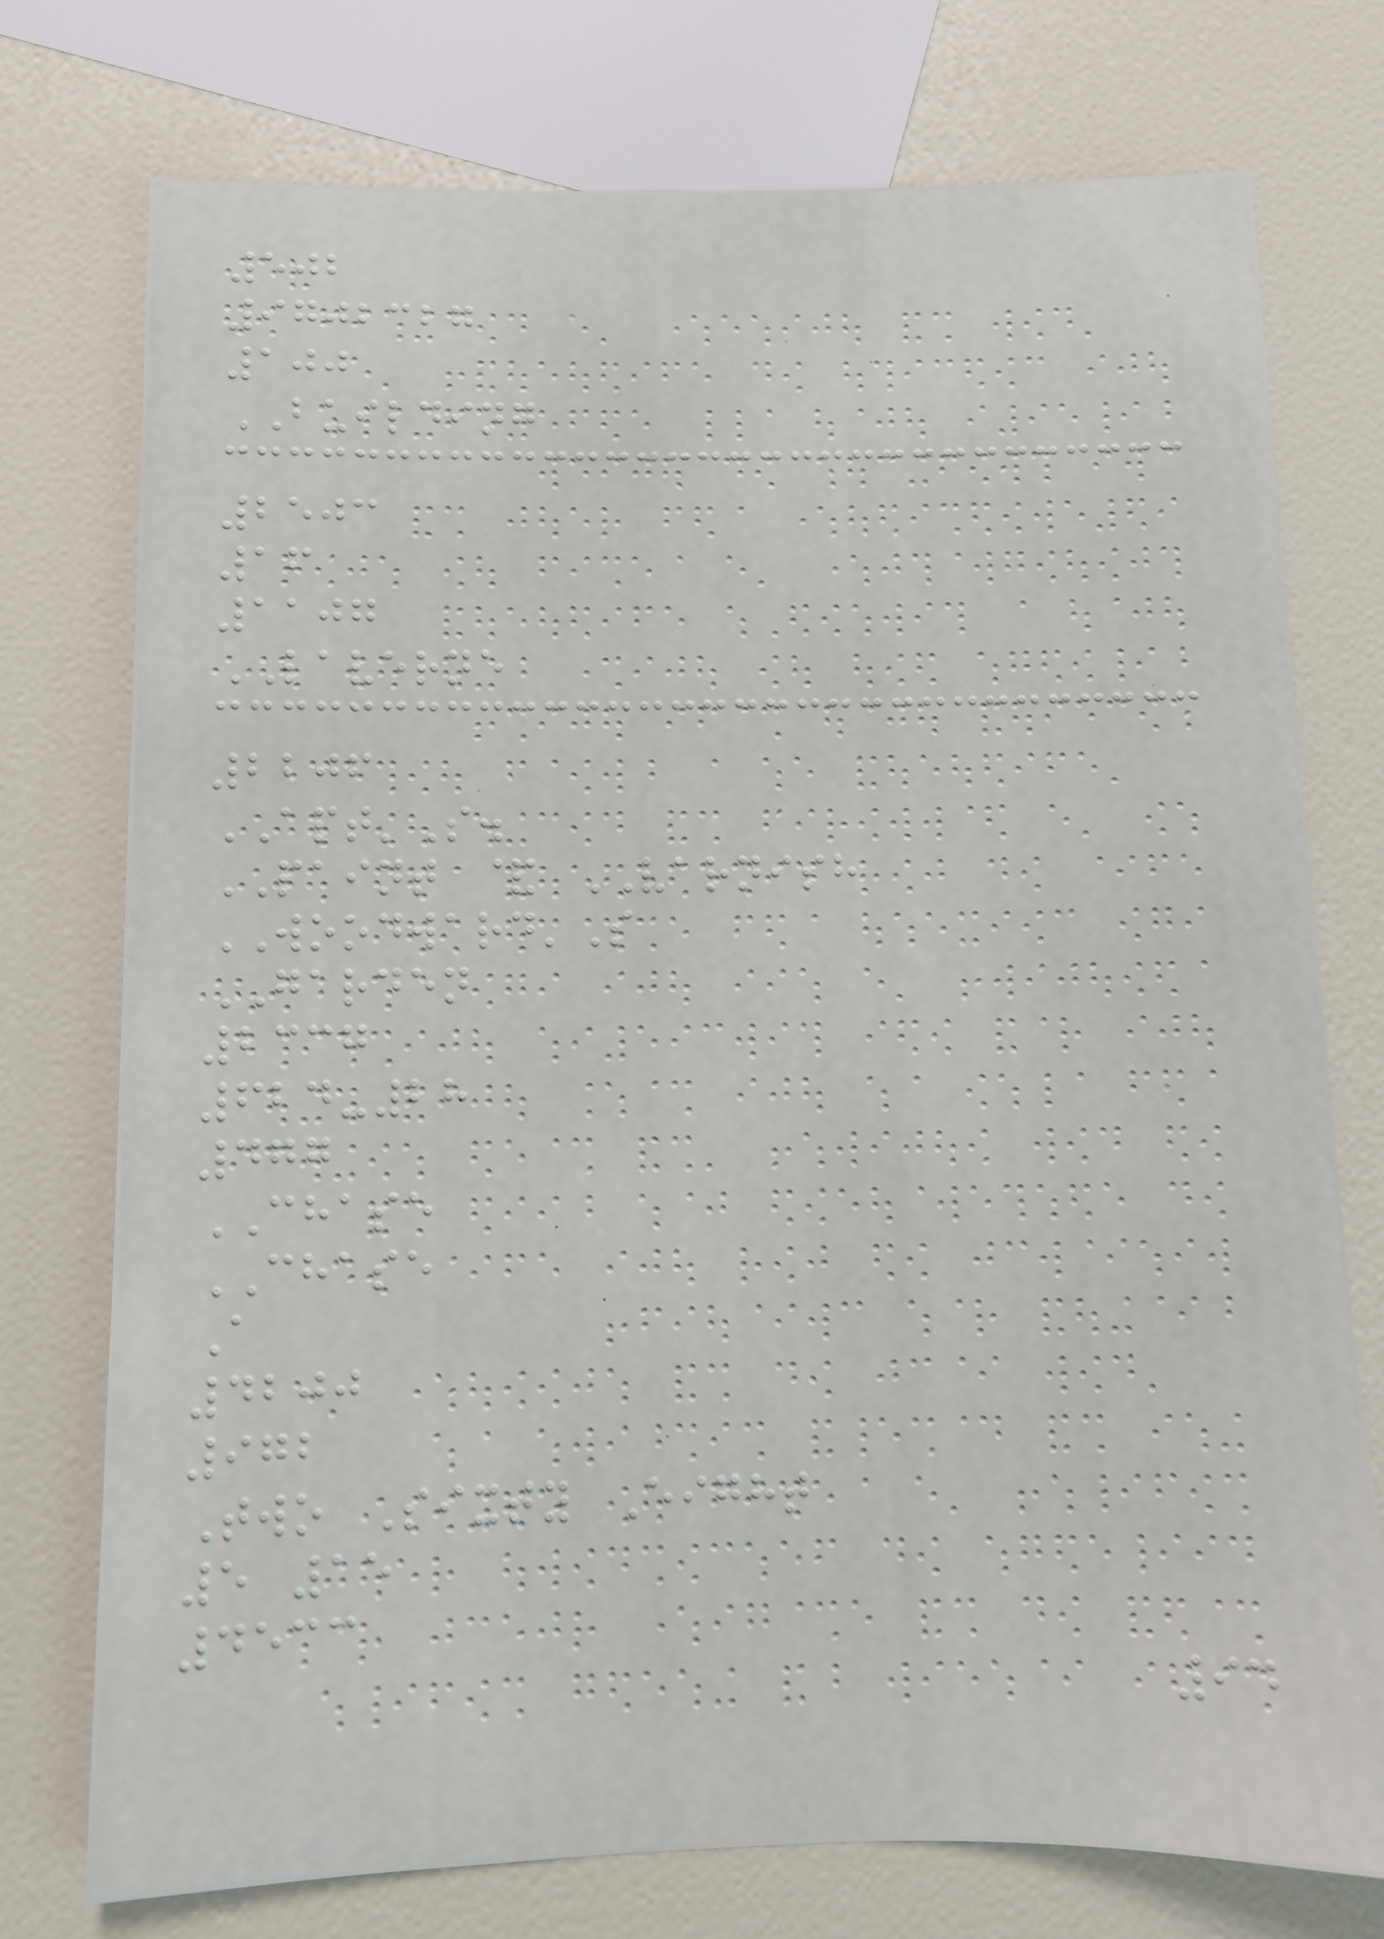502
9702327
100
BUILDING
2503
16
1107
LAVERNE
2206
APT'S.
PAINT & VARNISH
WOODWARD'S
GARDEN
2337
624-28
477
CHASE
CHASE
A
4200
972
Two Sixty Eight
5 15
4533
94
